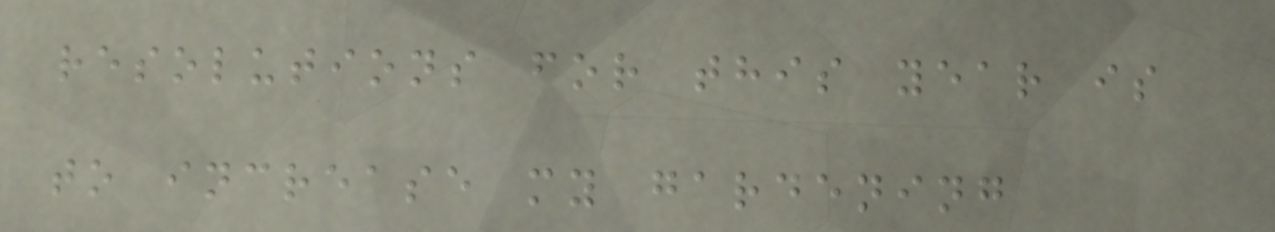resolutions for this year is
to increase my gardening
